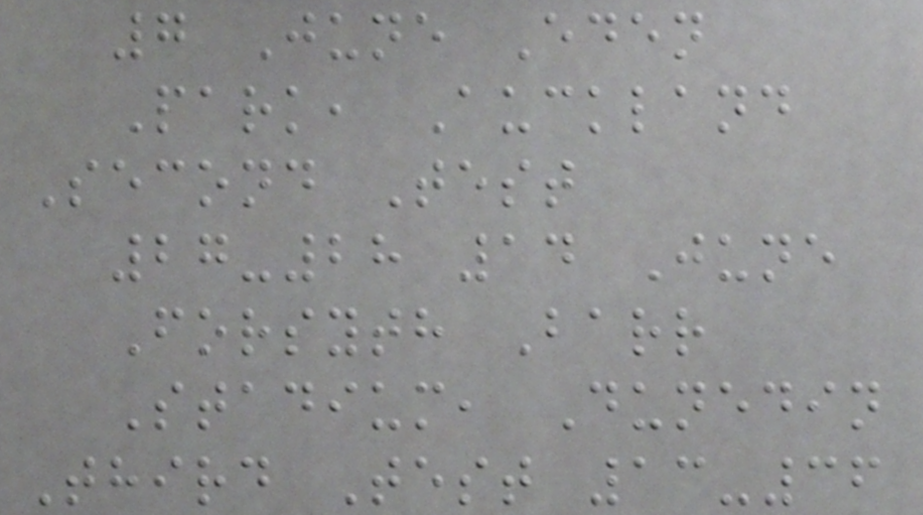7 June Eden
Park, Auckland
Second Test
27-28 14 June
Forsyth Barr
Stadium, Dunedin
Third Test 13-36
